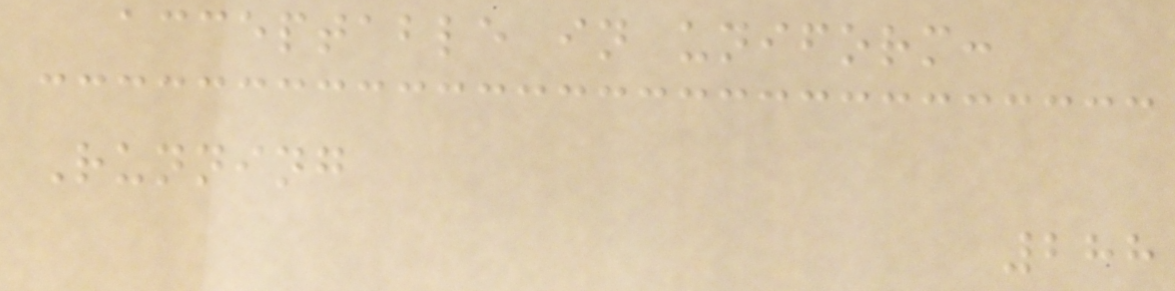acceptable in uniform:
Running
288
